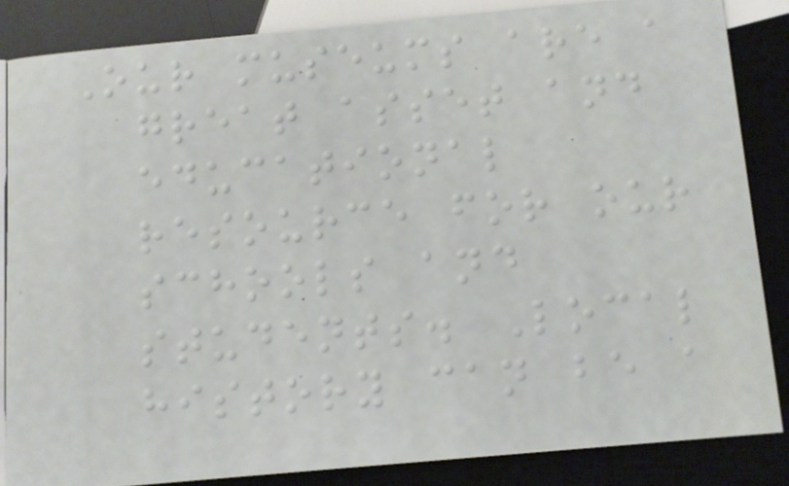Our museums are a
great asset and
educational
resource for our
schools and
students. Local
history can be a
